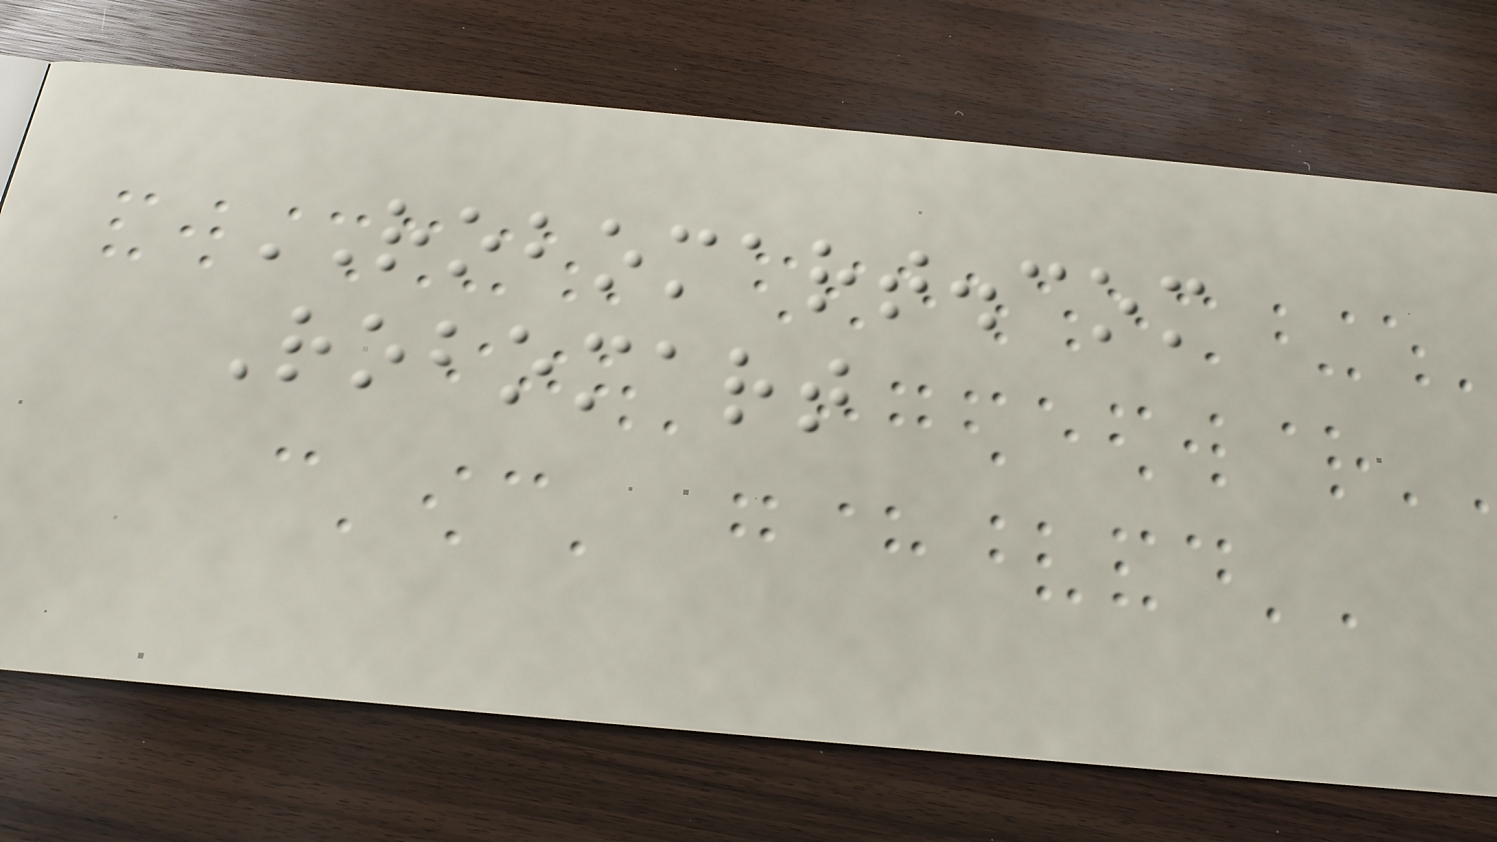ROBOMART.com
Robomart
